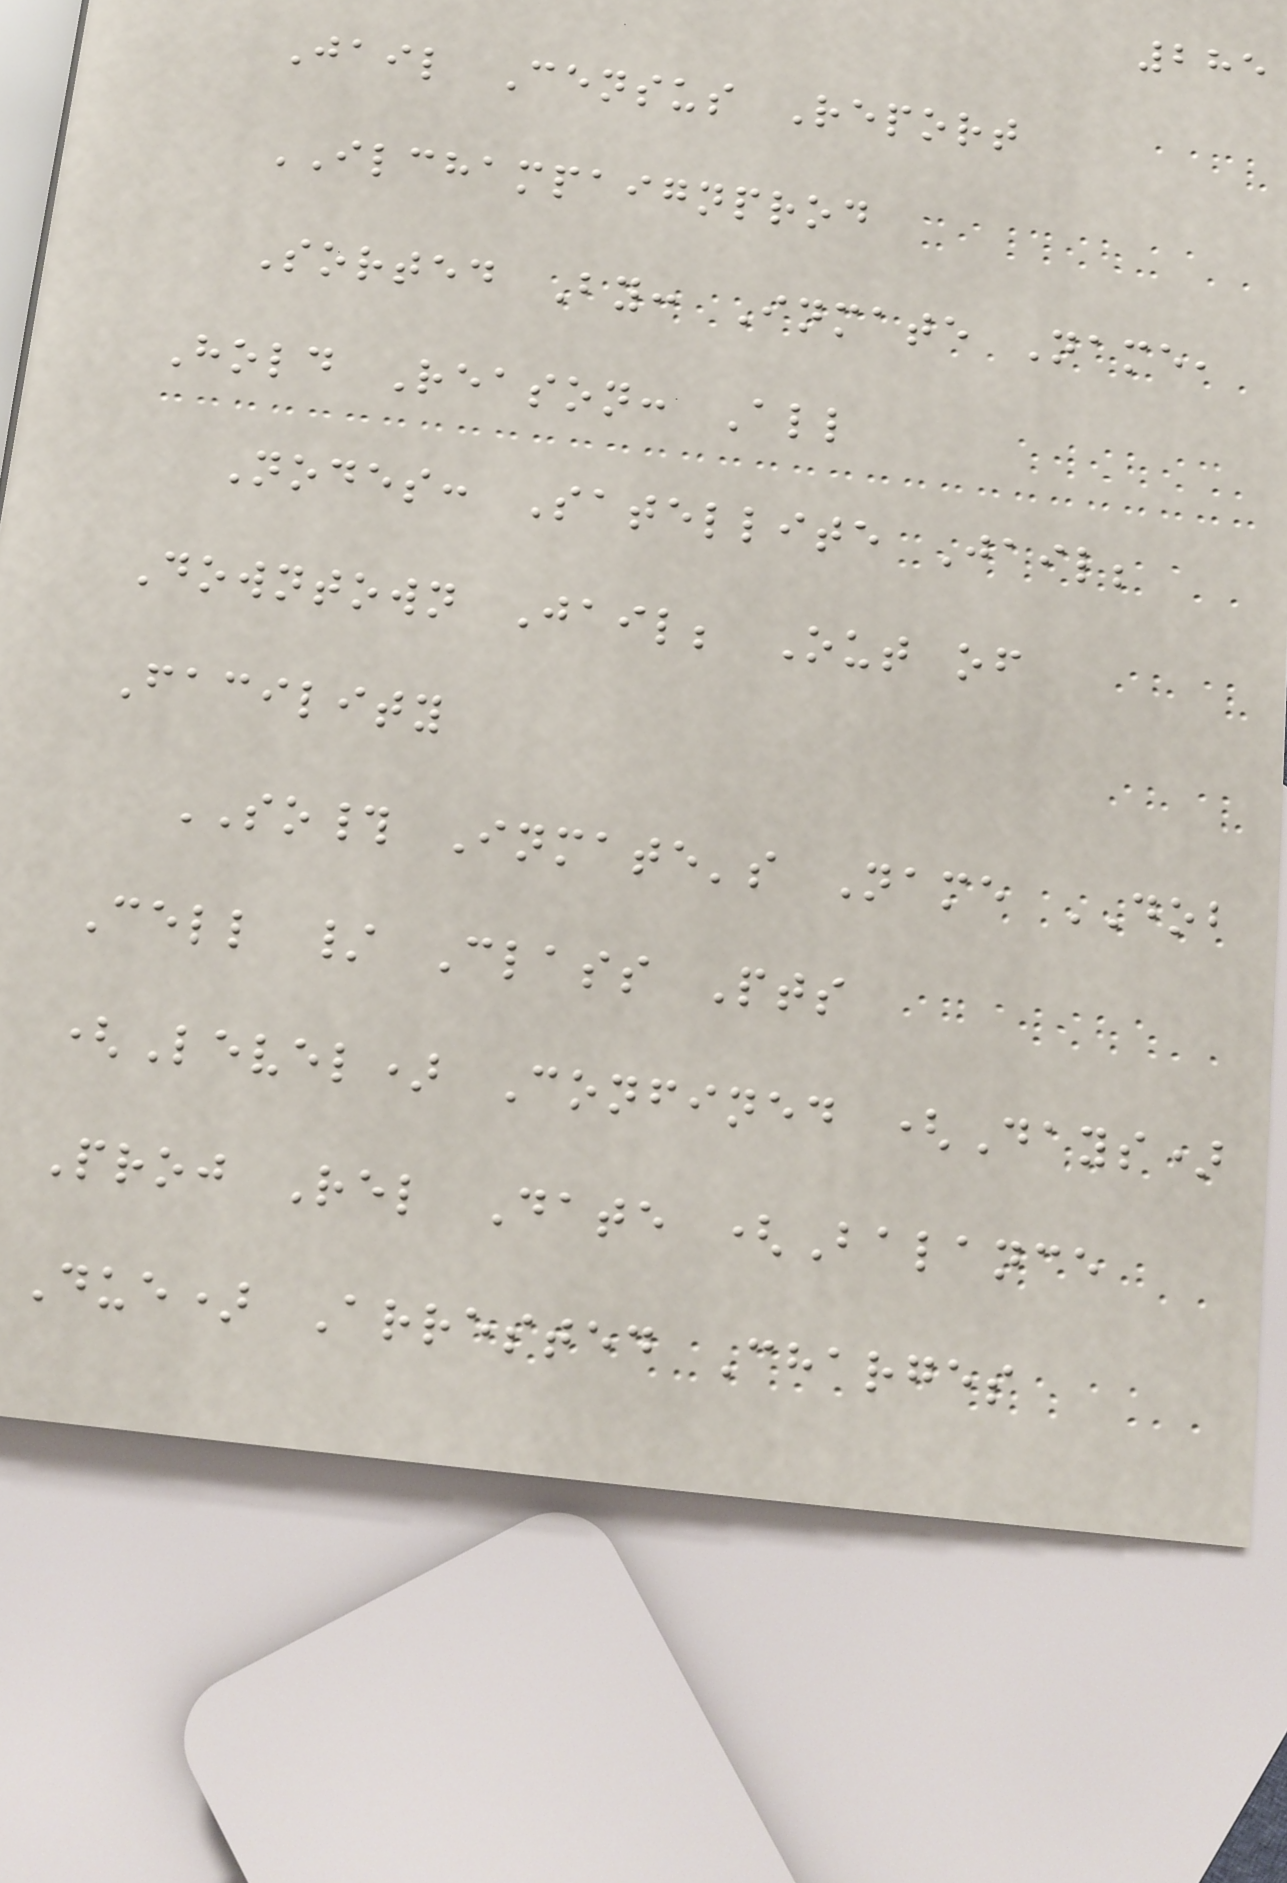285
Jail Census Report
ILCHAMPAIGNPROD
Sorted By: Inmate Name,
Hold Reason: All
Nodes: Satellite Jail;
Downtown Jail; Out of
Facility
SO# Inmate's Name DOB
Cell / Class Pts
(Level) Confined (Days)
Proj Rel Date (Balance
Due) Arrested Charges
